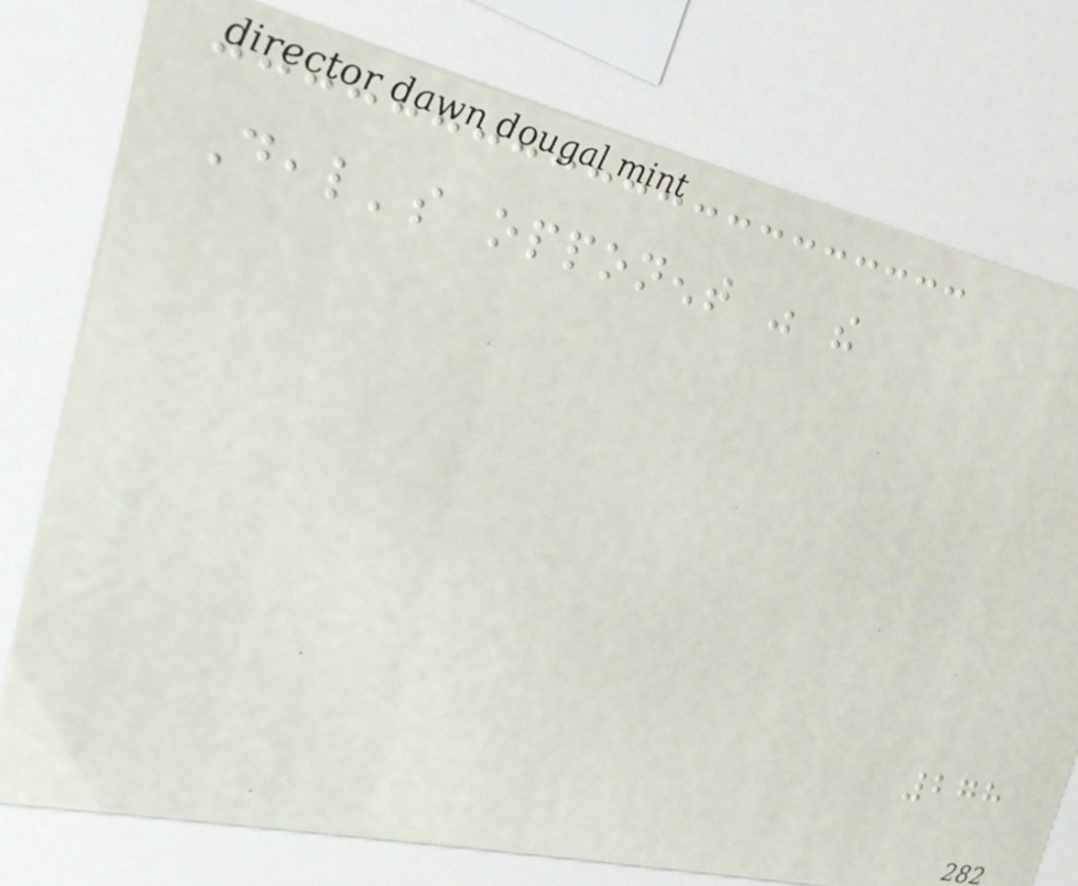Deal's opponent was the
278
